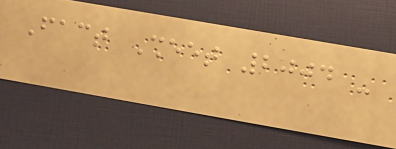Fact Sheet 2004 -
